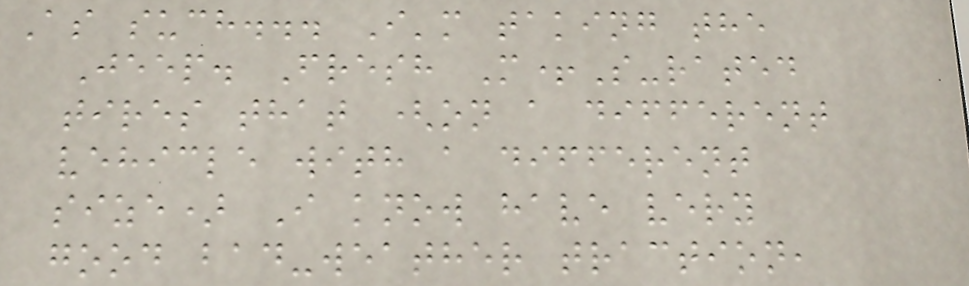As such... I'm taking the
Jeep. Fresh M+S-rated
tires that (on a different
vehicle with a different
size) I know have very
good bad-weather traction,
